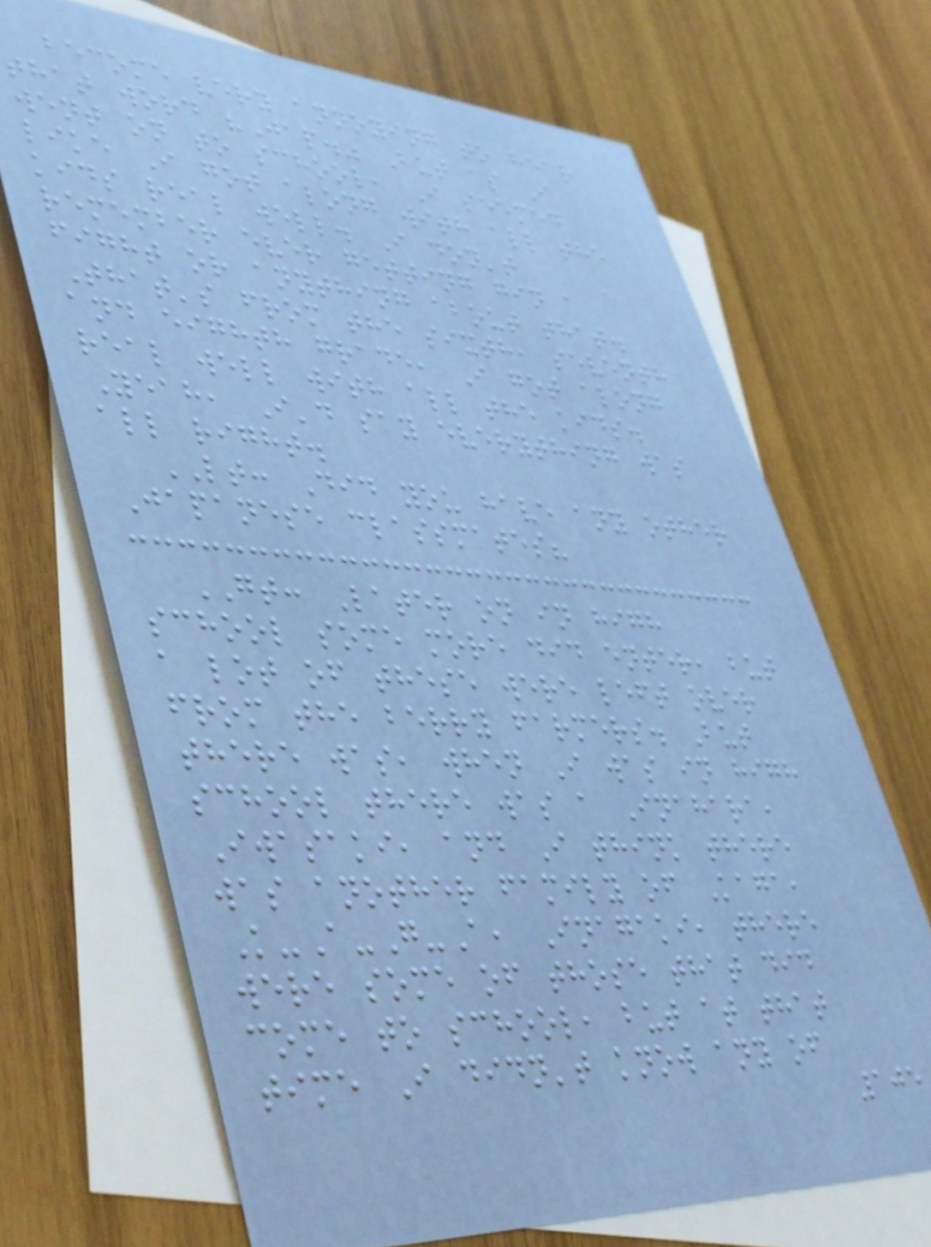become very annoying to hear
that word "Jap." But as I
went on to school, I seemed
like I got along with all the
kids real well. I don't
remember ever getting gin a
fight or anything about that.
That's from the sixth, seventh
and eighth grade, I got along
real well with all the kids.
Yeah, I'd say everything was
all right.
LT: Did you have any other
Japanese classmates?
GT: Later on in high
school some more did enter, but
a lot of these were left over
from the berry farmers. But
there was, when I was in high
school there was a Inahara,
Iwasaki, and I think there
was another family of Kaga,
K-A-G-A, Inagaki, there
were some of those that did
come to school, but at that
time I didn't know any of
105
